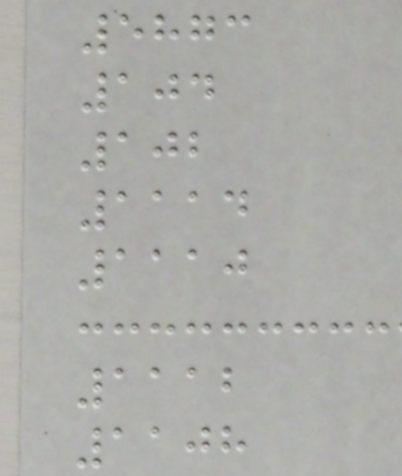5873
104
102
1114
1110
1112
1108
